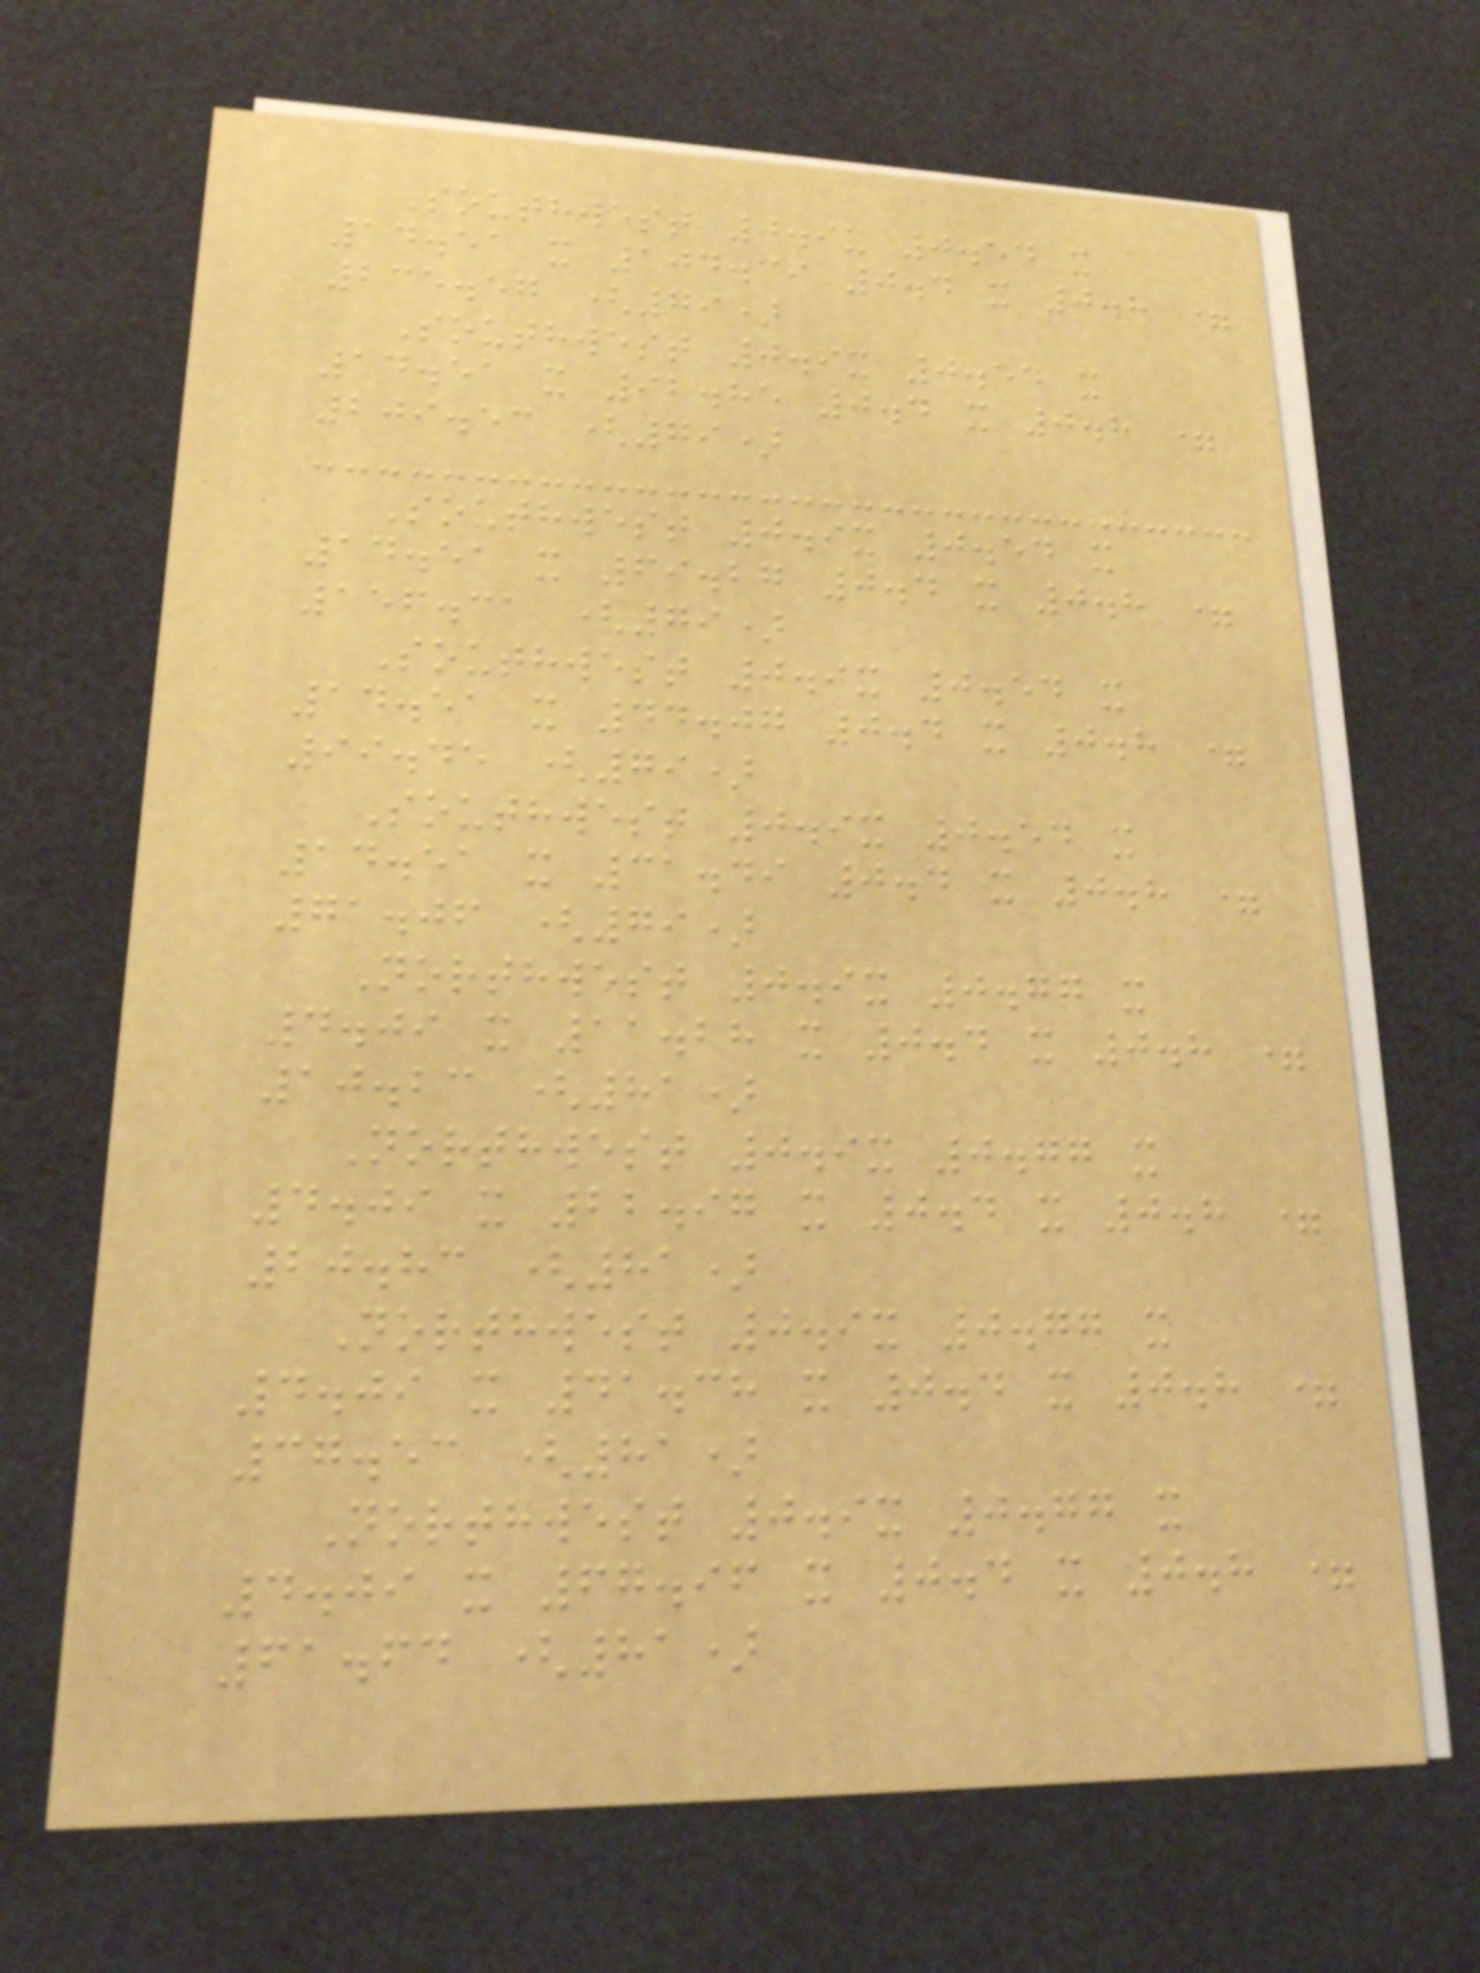Southwest 0.9x 0.54 x
14.51 x 104.39 0.4 x 0.8 =
235.57 (79)
Southwest 0.9x 0.54 x
14.51 x 92.85 0.4 x 0.8 =
209.53 (79)
Southwest 0.9x 0.54 x
14.51 x 69.27 0.4 x 0.8 =
156.31 (79)
Southwest 0.9x 0.54 x
14.51 x 44.07 0.4 x 0.8 =
99.45 (79)
Southwest 0.9x 0.54 x
14.51 x 31.49 0.4 x 0.8 =
71.06 (79)
Northwest 0.9x 0.77 x
4.09 x 11.28 x 0.4 x 0.8 =
10.23 (81)
Northwest 0.9x 0.77 x
4.09 x 22.97 x 0.4 x 0.8 =
20.83 (81)
Northwest 0.9x 0.77 x
4.09 x 41.38 x 0.4 x 0.8 =
37.53 (81)
Northwest 0.9x 0.77 x
4.09 x 67.96 x 0.4 x 0.8 =
61.64 (81)
